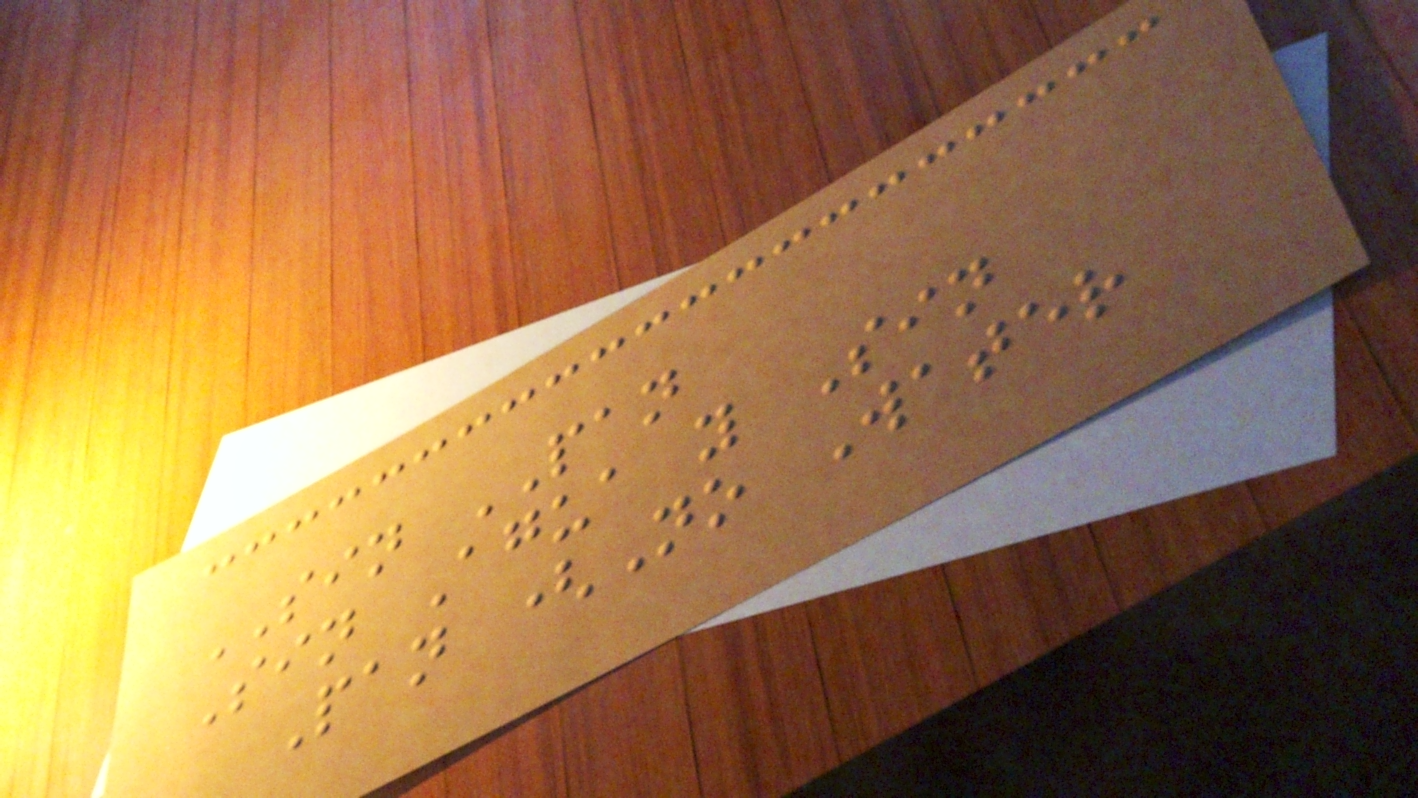SIN PAN
Sin Agua y Sin
Pan (No Water
